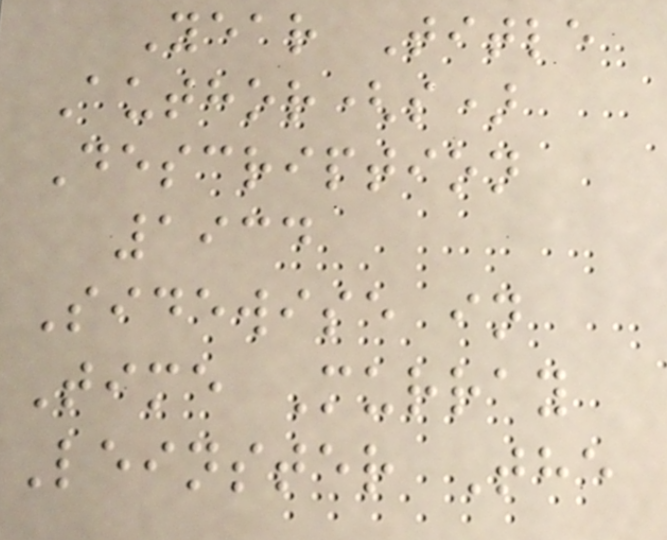Year Title
Author(s)
Description
1934
Sidewise in
Time Murray
Leinster The
